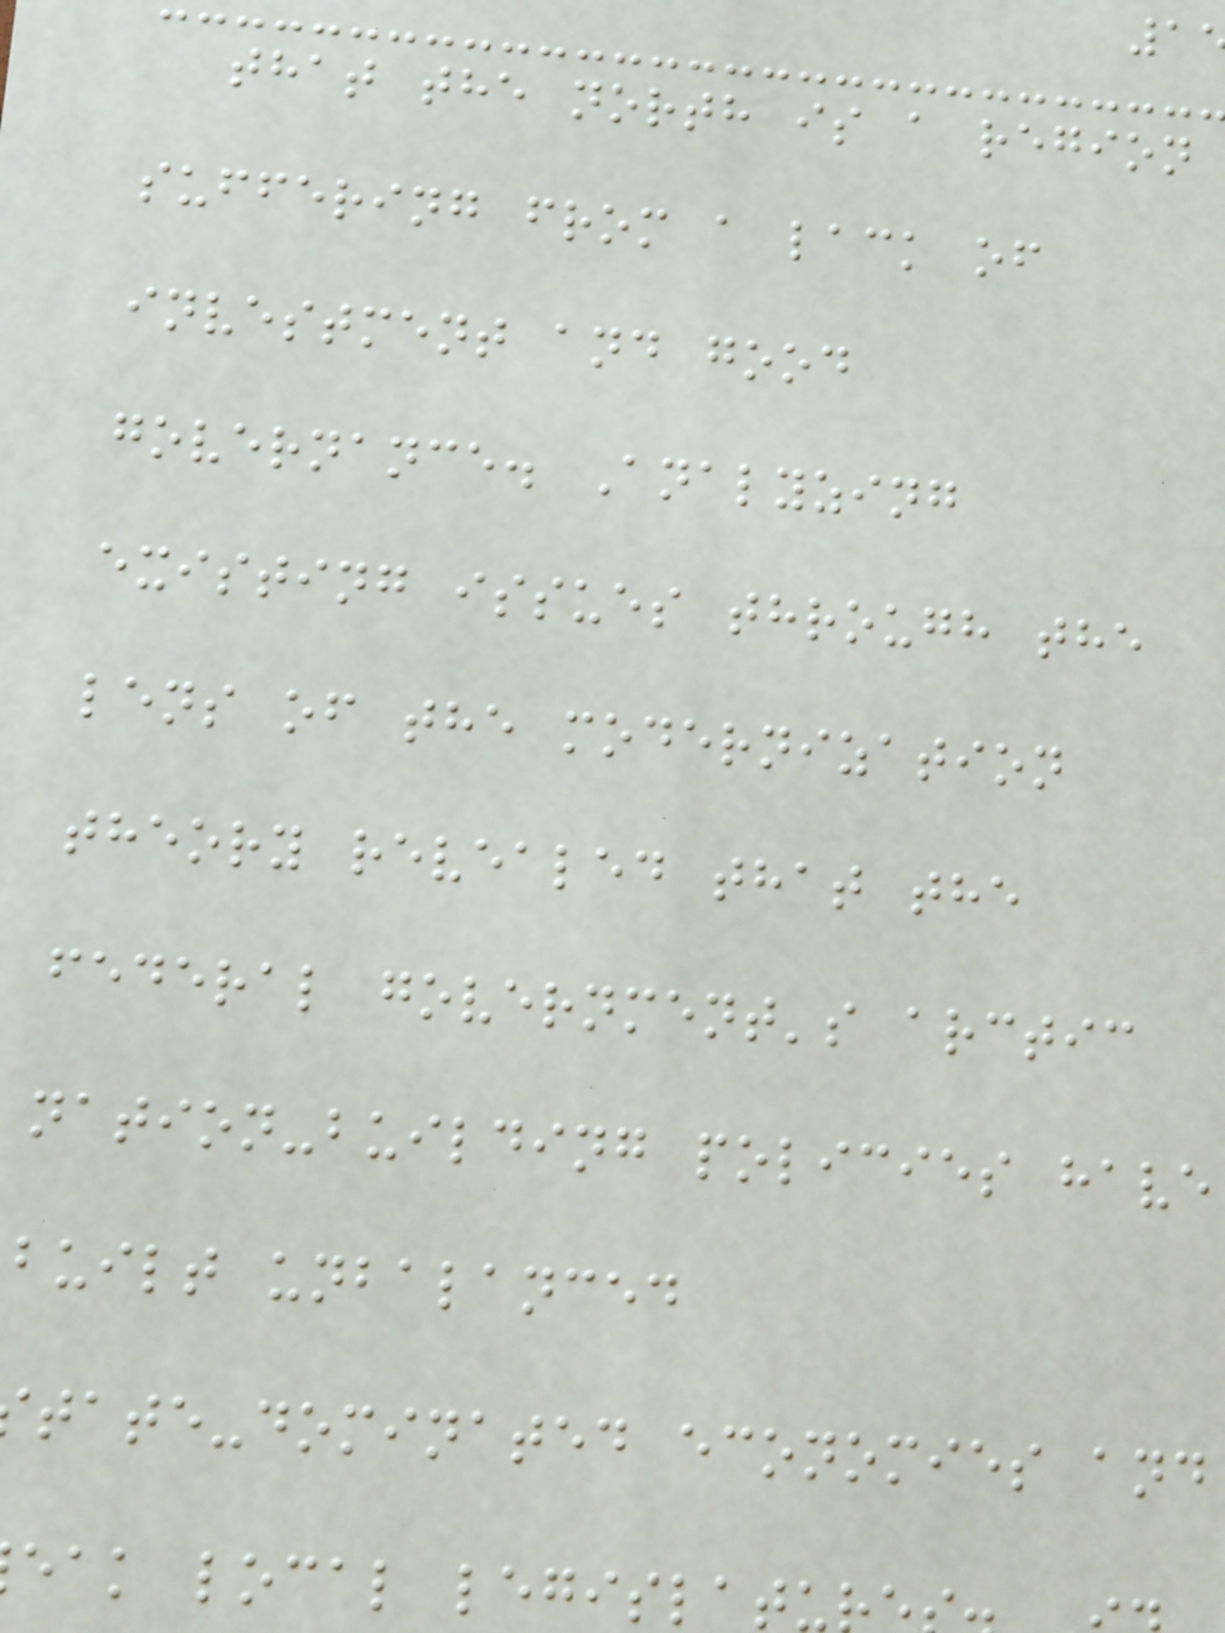that the north is a region
suffering from a lack of
investment and good
governance. Analyzing
existing issues through the
lens of the modernization
theory revealed that the
federal government's arctic
nation-building policies have
built unbalanced
tate-dominated economies and
eak local legislatu
